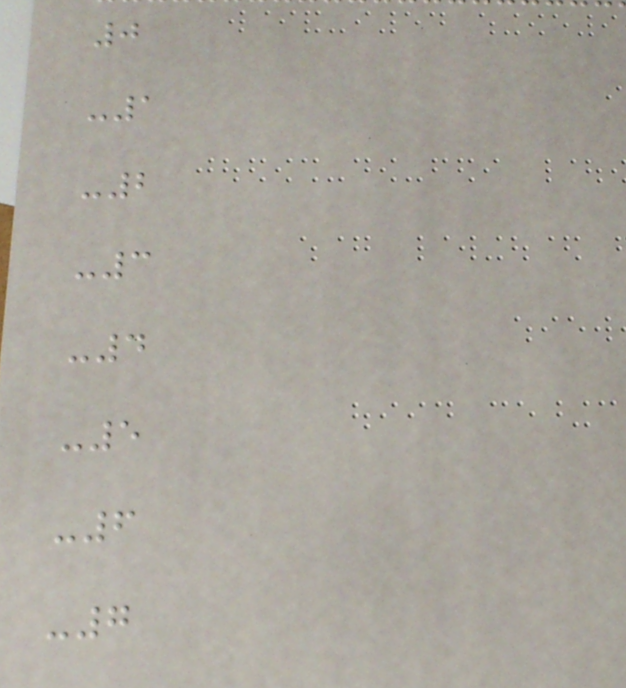0
-1
-2
-3
-4
-5
-6
-7
